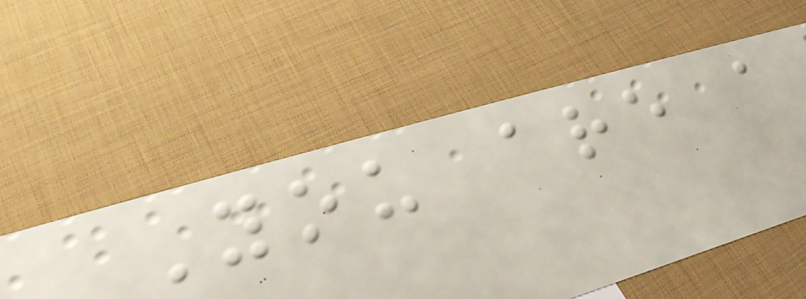You are a
